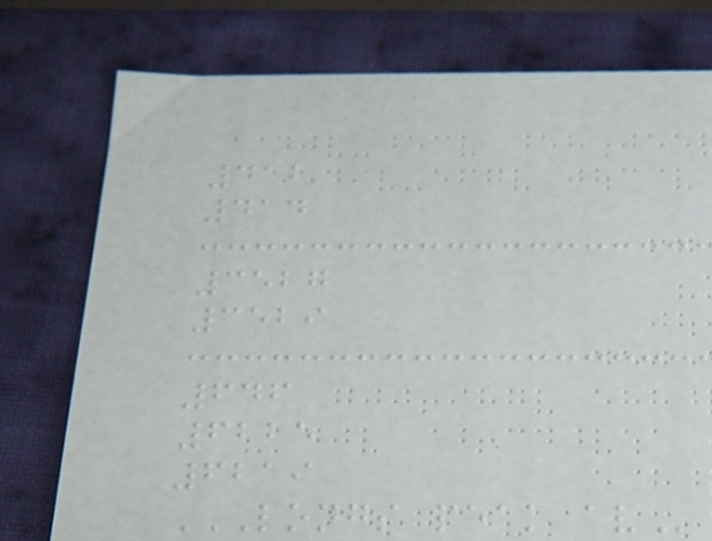412
414
3527
3529
646
6225
6219
LONGS PEAK AV
